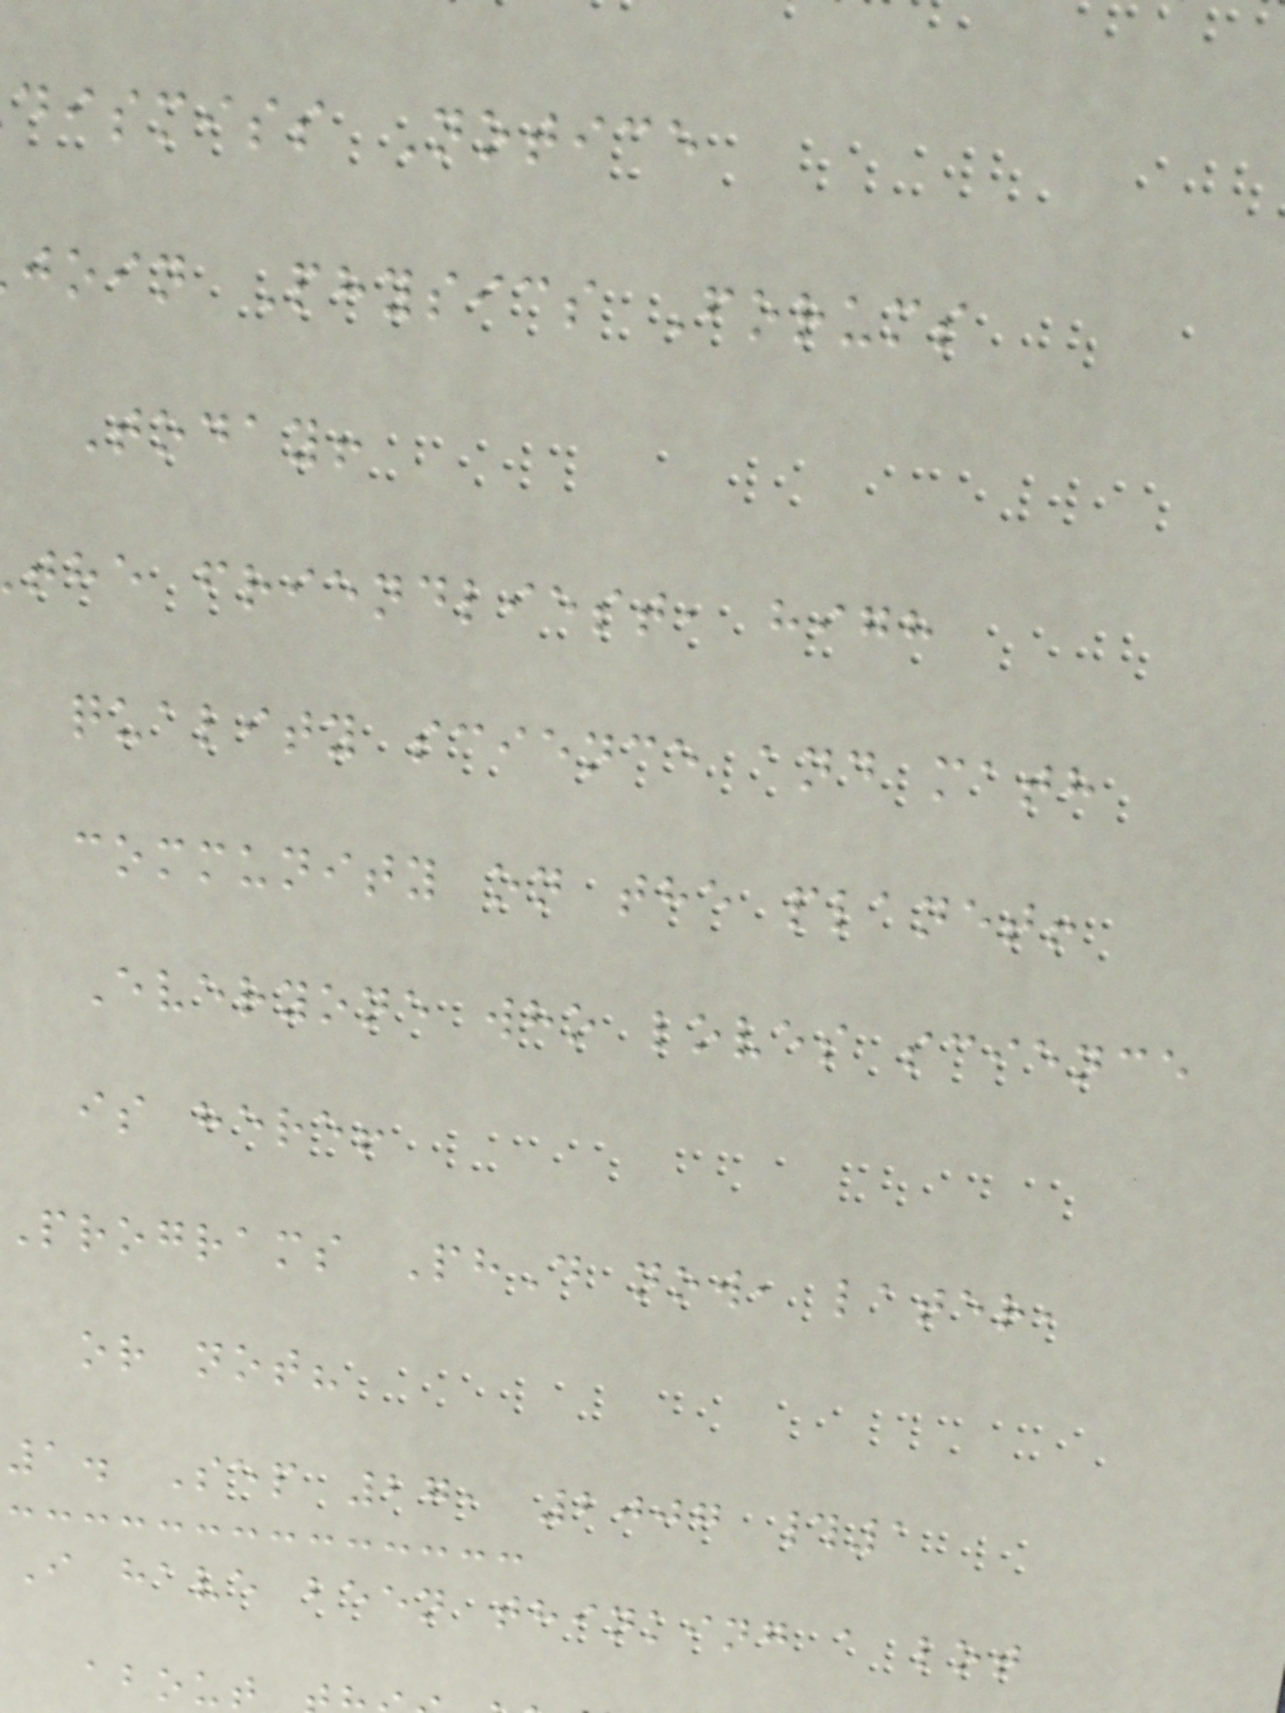dismiss Notice
join Physics Forums
Today!
the friendliest, high
quality science and math
community on the planet!
Everyone who loves science
is here!
Programs PhD now, later,
or not?
1. Sep 27, 2007 #1
I have been thinking a lot
